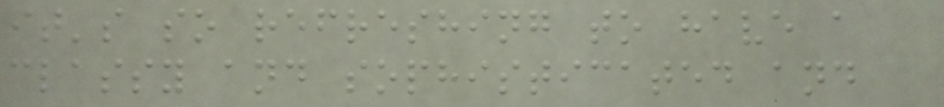it's so refreshing to have a
classy and sophisticated and
